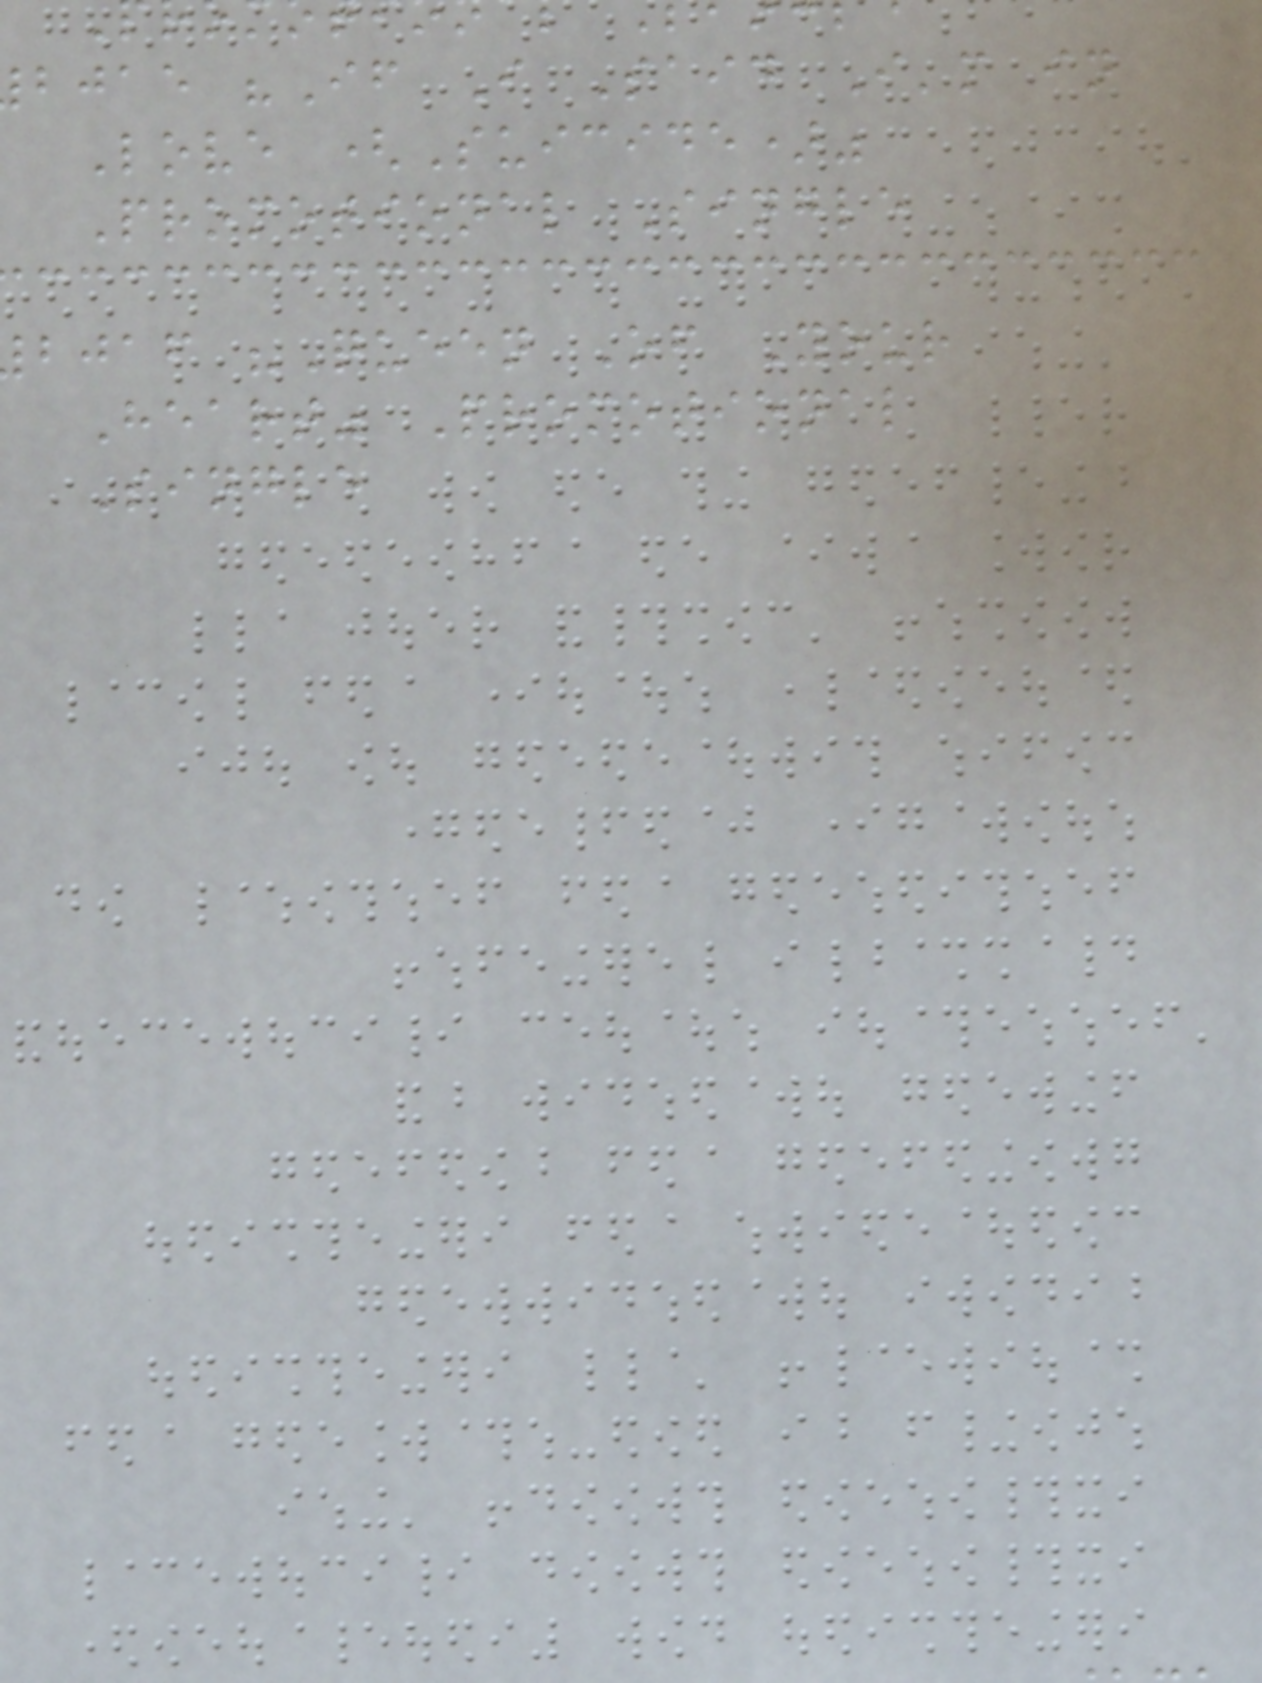bjae "If I Said I'm in
Love (Suicide)"
Promotional Single
bjaf "Queen Of Your
Heart" Promotional
Single
